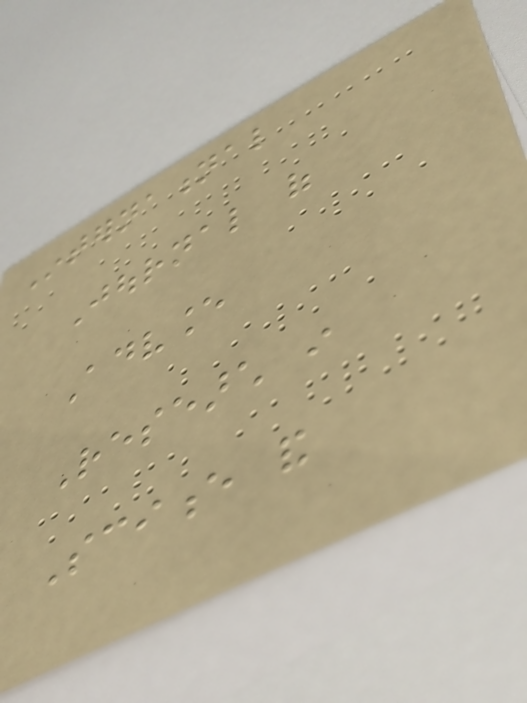International
Journal of
Advance
Research in
Science and
